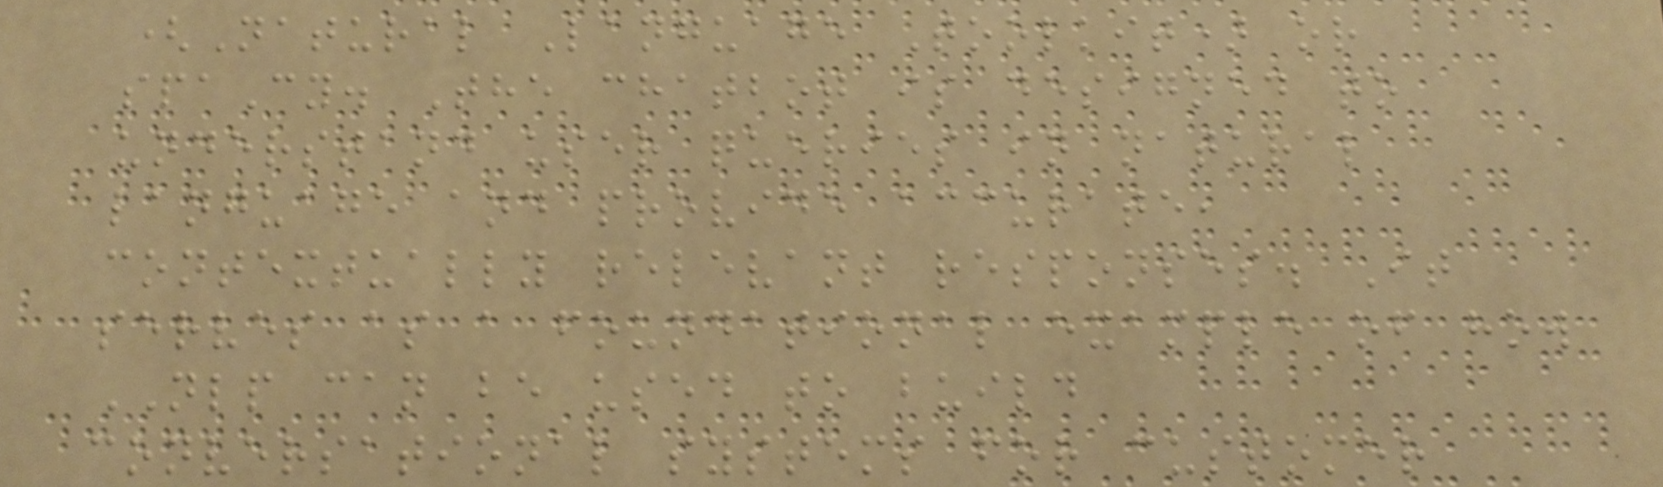(Natural Language Toolkit) or
spaCy. The chatbot is designed to
understand user queries in natural
language and provide accurate,
contextually relevant responses. It
serves as a foundational example of how
NLP can be used to build
conversational systems for customer
